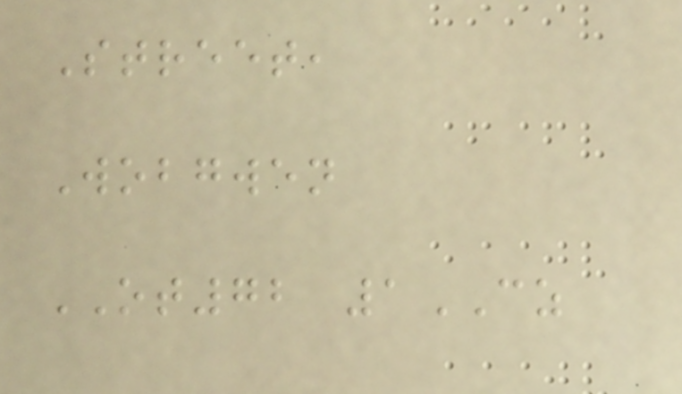Street,
Wobgwen
OT72 1CZ
